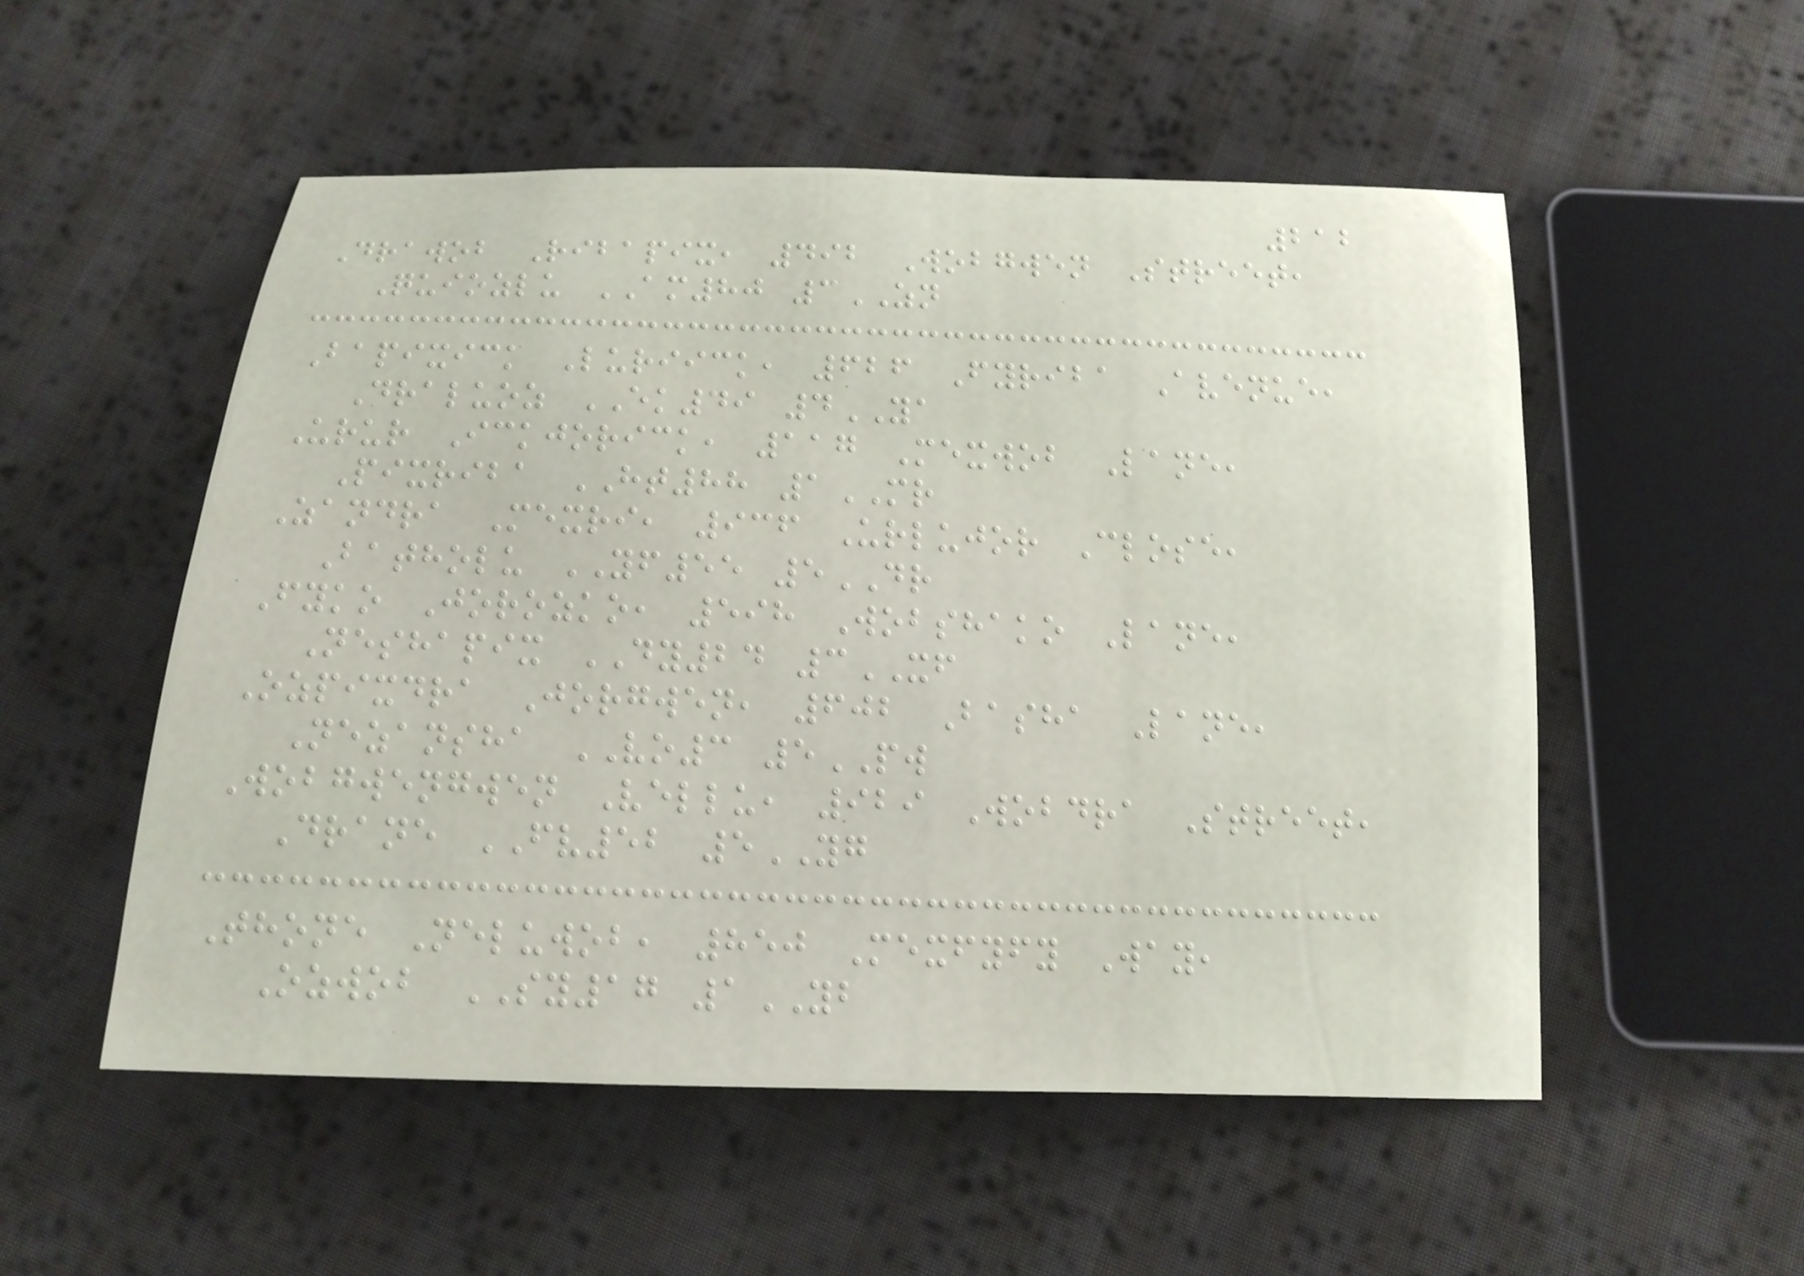212
Drawob Ribapix, 492 Wobgwen Street,
Quiozlu AM80 3ZN
Bapixick Luriick, 626 Fyriba Avenue,
Draluoz EK49 4YA
Urur Ickjorick, 117 Mexwob Lane,
Pixriba HT88 1MR
Zandra Mexri, 936 Urlujor Close,
Batholu YF55 5DR
Fyko Jorozko, 598 Wobshako Lane,
Neshapix DY24 3XF
Ozpixdra Jorgwen, 602 Basha Lane,
Nezansha VO3 5PW
Wobgwengwen Vellu, 929 Wobdra Street,
Drane FV52 5YG
Thone Neluwob, 850 Mexfyfy Way,
Ozwob SY17 1YB
